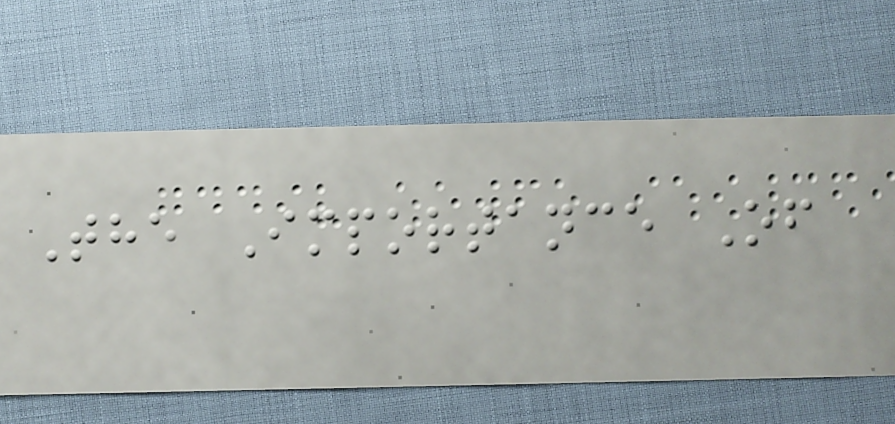The Importance Of
